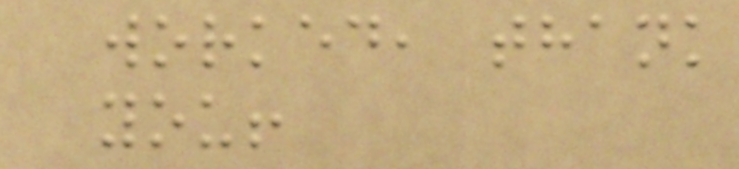worked, thank
you!
